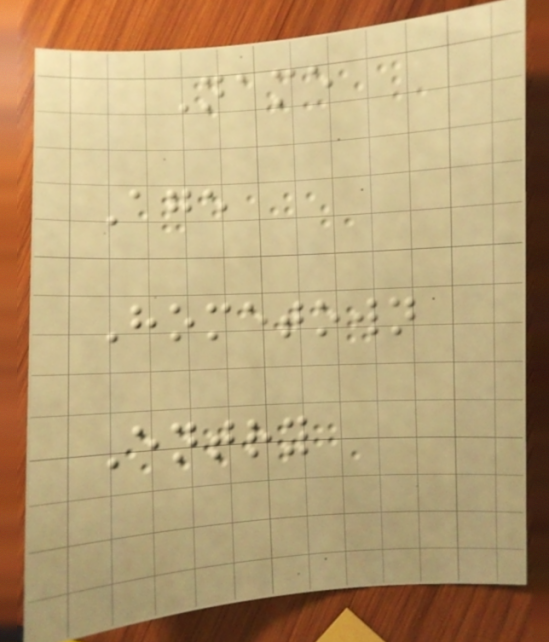Name
Age
Hometown
Entry
